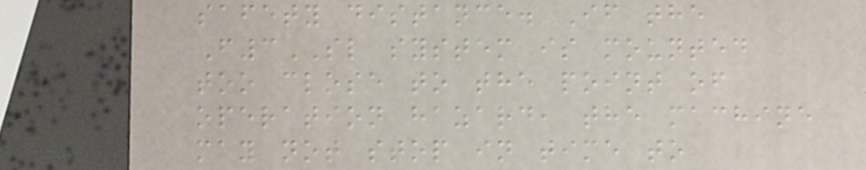safety distance. If the
F3SL system is mounted
too close to the point of
operation hazard, the machine
may not stop in time to
